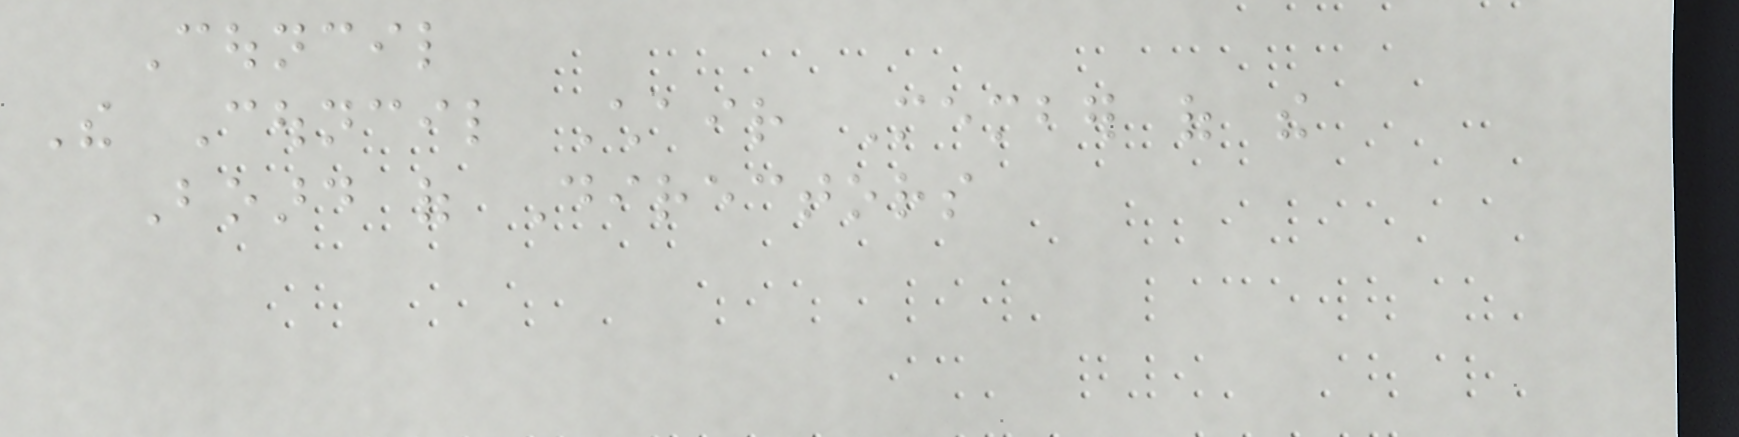Council
The Council Chair Member of the
Board of Directors
